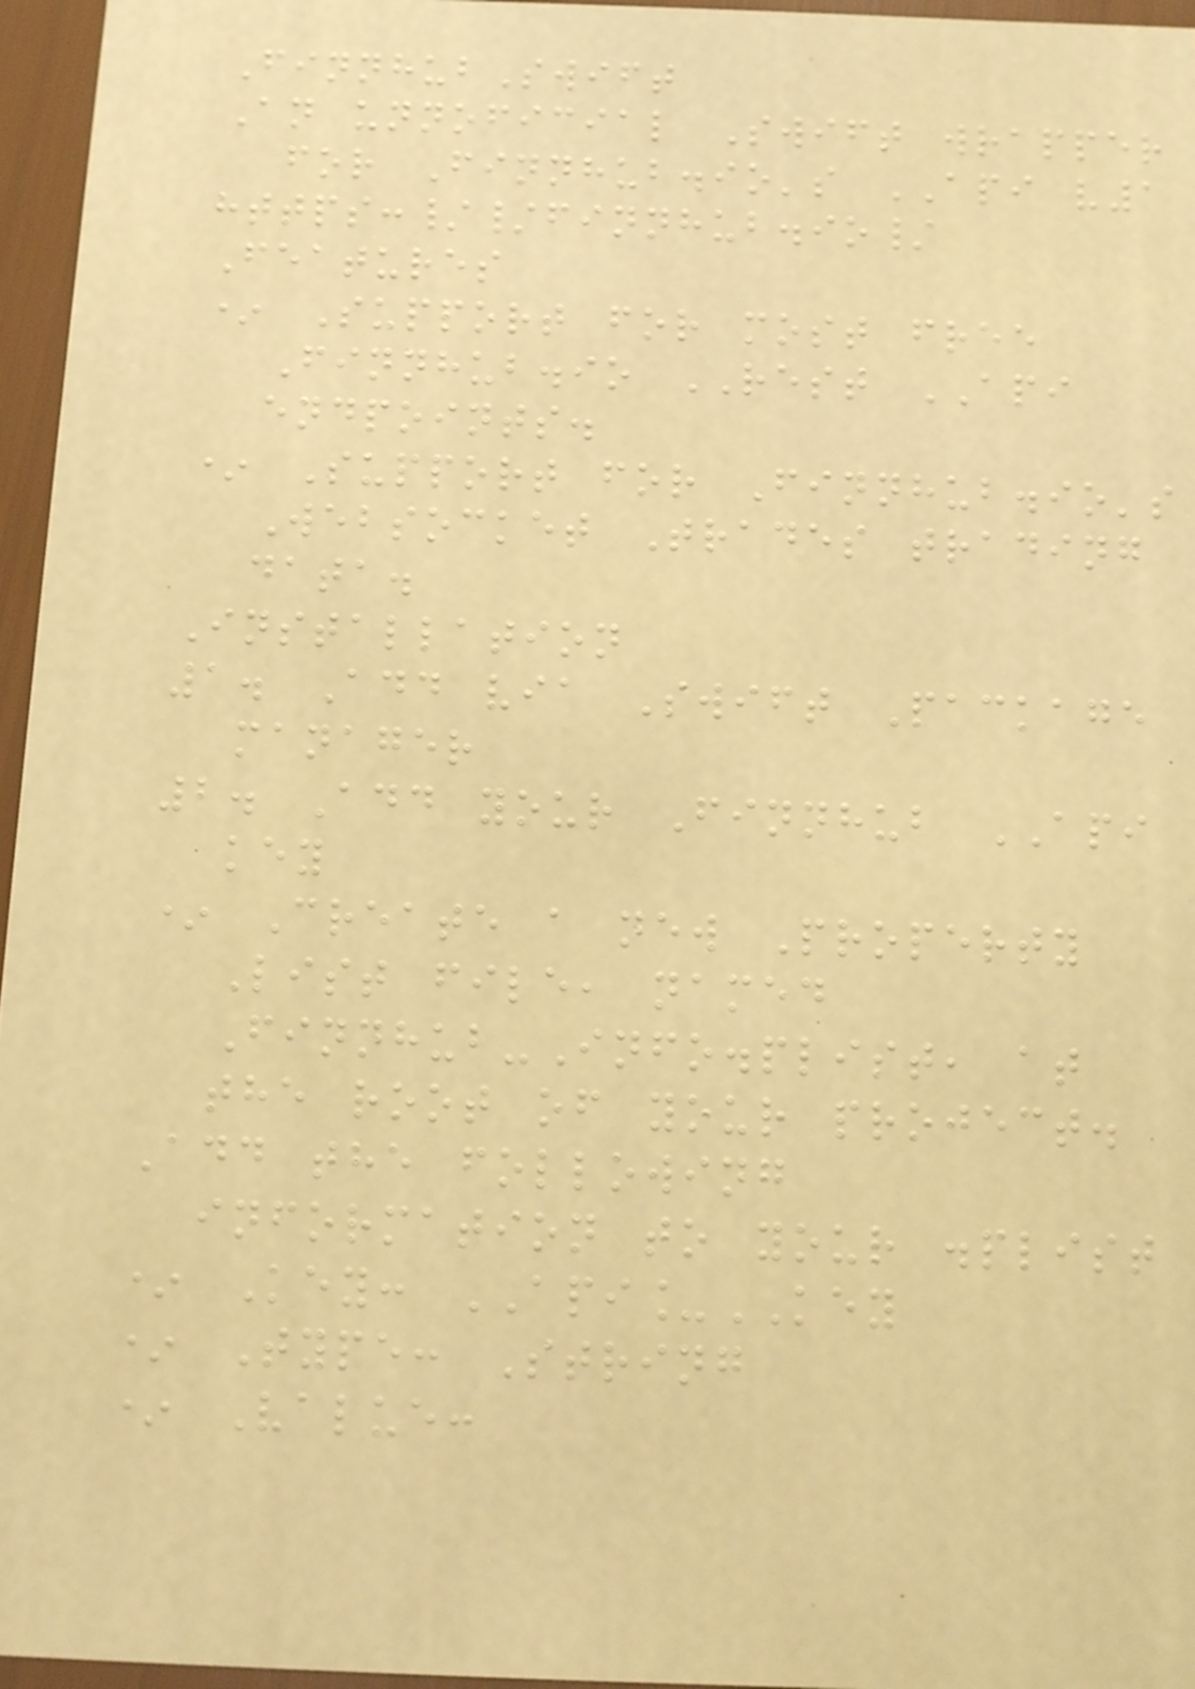FinnhubSwift
An unnoficial Swift wrapper
for Finnhub.io's API v1
https://finnhub.io/
Features
* Support for most free
Finnhub.io REST API
endpoints.
* Support for Finnhub.io's
Websocket Trades trading
data.
Installation
1. Add via Swift Package
manager
2. Add your Finnhub API
key
* Create a new Property
List file, named
Finnhub-Info.plist, at
the root of your project.
Add the following
information to your .plist
* Key: API_KEY
* Type: String
* Value:
